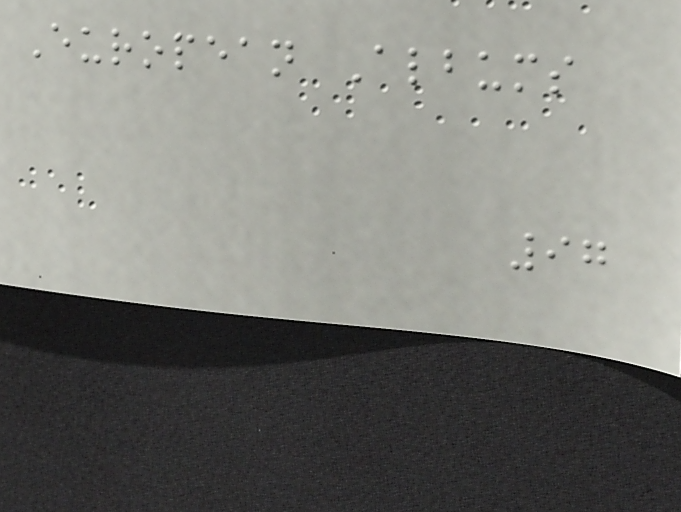European Albums
97
